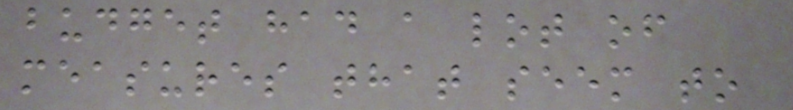budget had a lot of
measures that seem to
